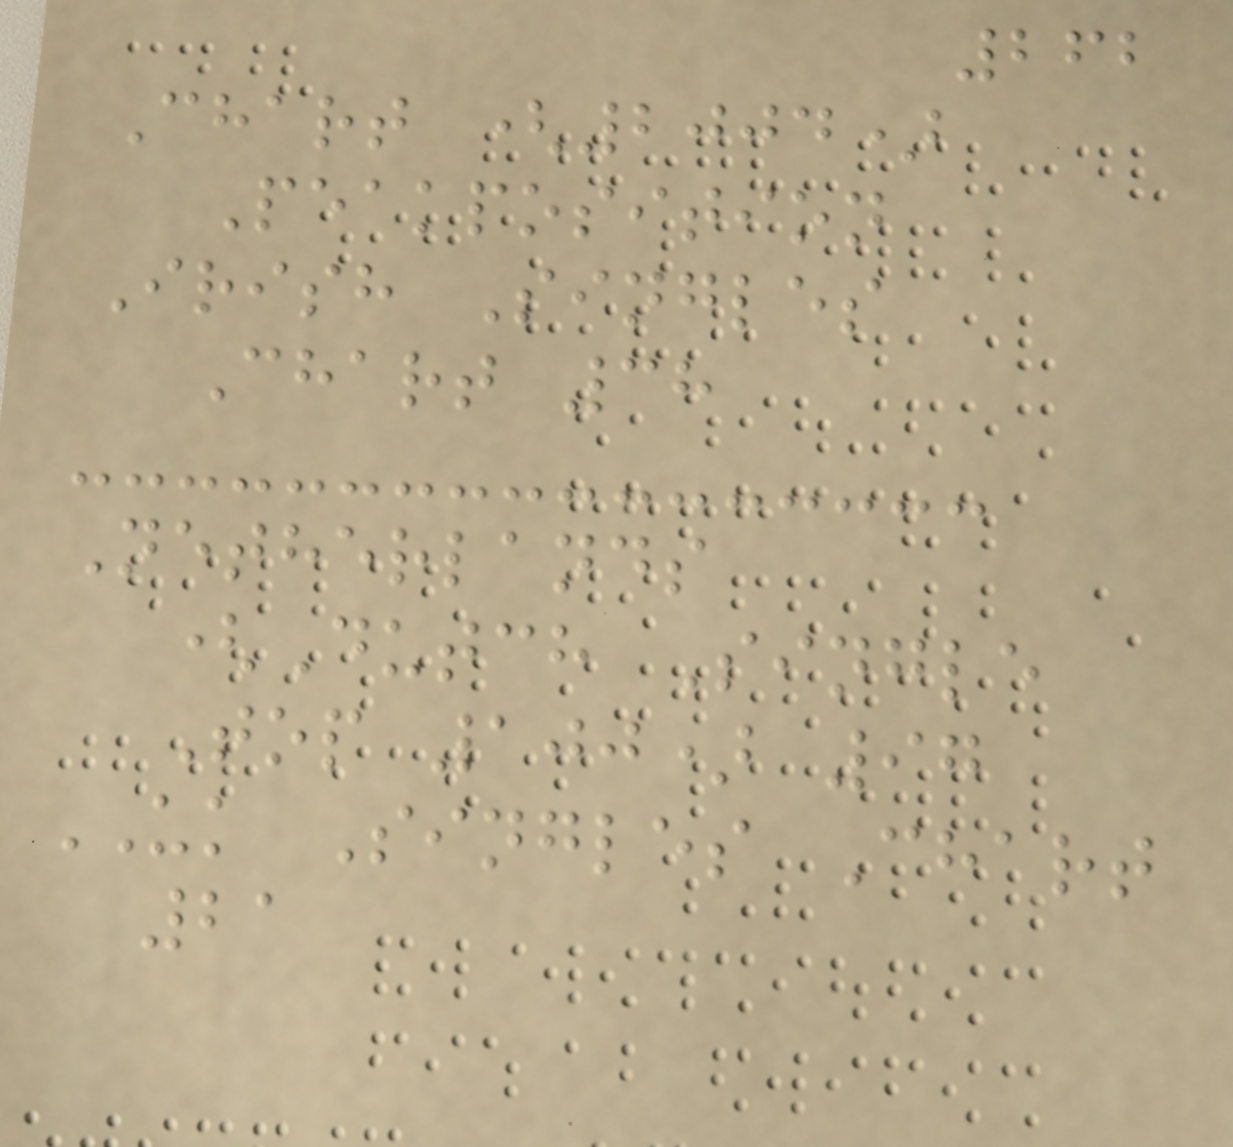262
Chart (2004)
Peakposition
Irish Singles
Chart 38
Netherlands
(Dutch Single
Top 100) 97
UK Singles Chart
21
